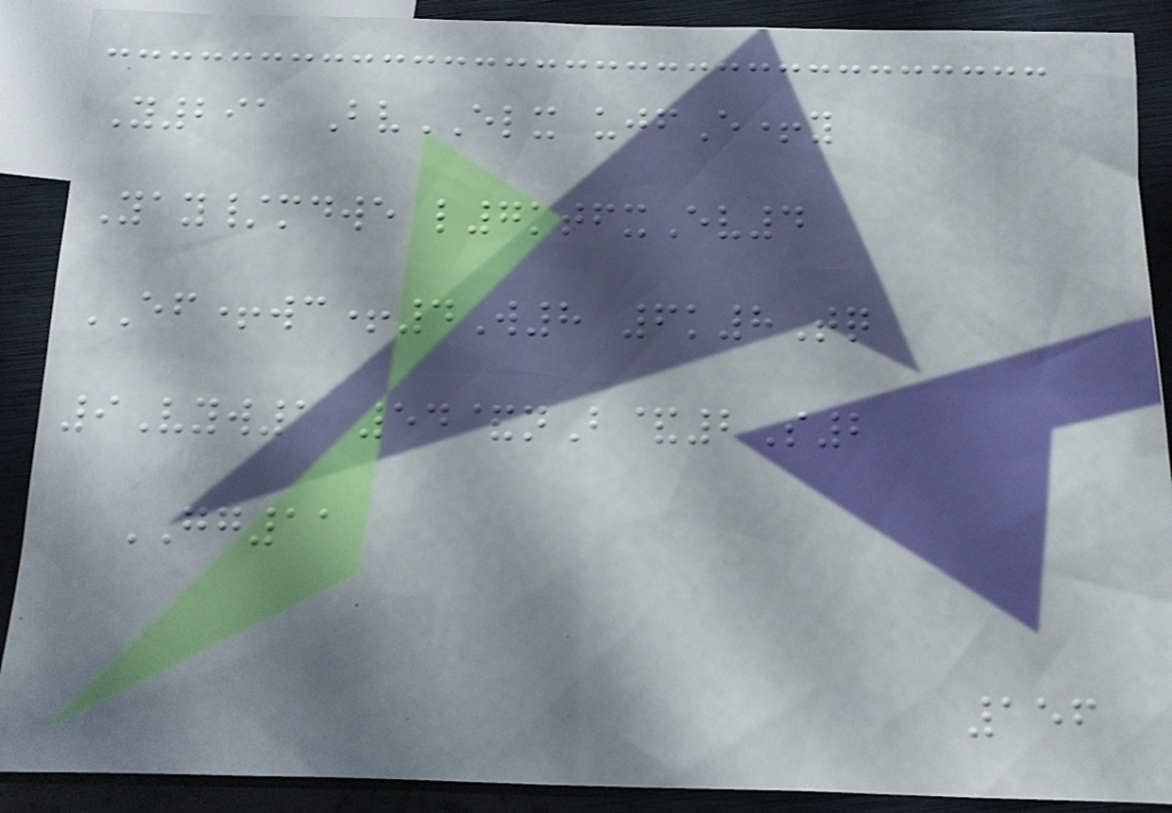Y291 BvELX ujfE+y
Yay/mdwe l7ktfxEv4
EF+wc+4W8 6k8Tq
9Vyw1 54&nB&2S2
GG11
156
